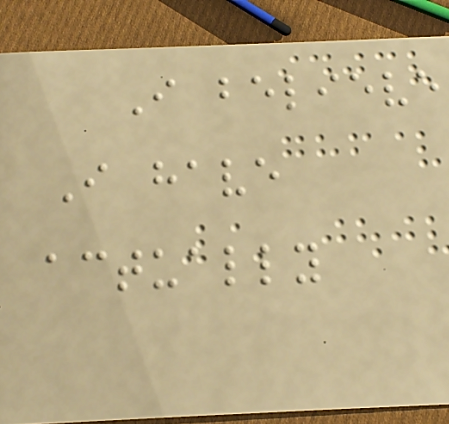I believe
I have
actually
